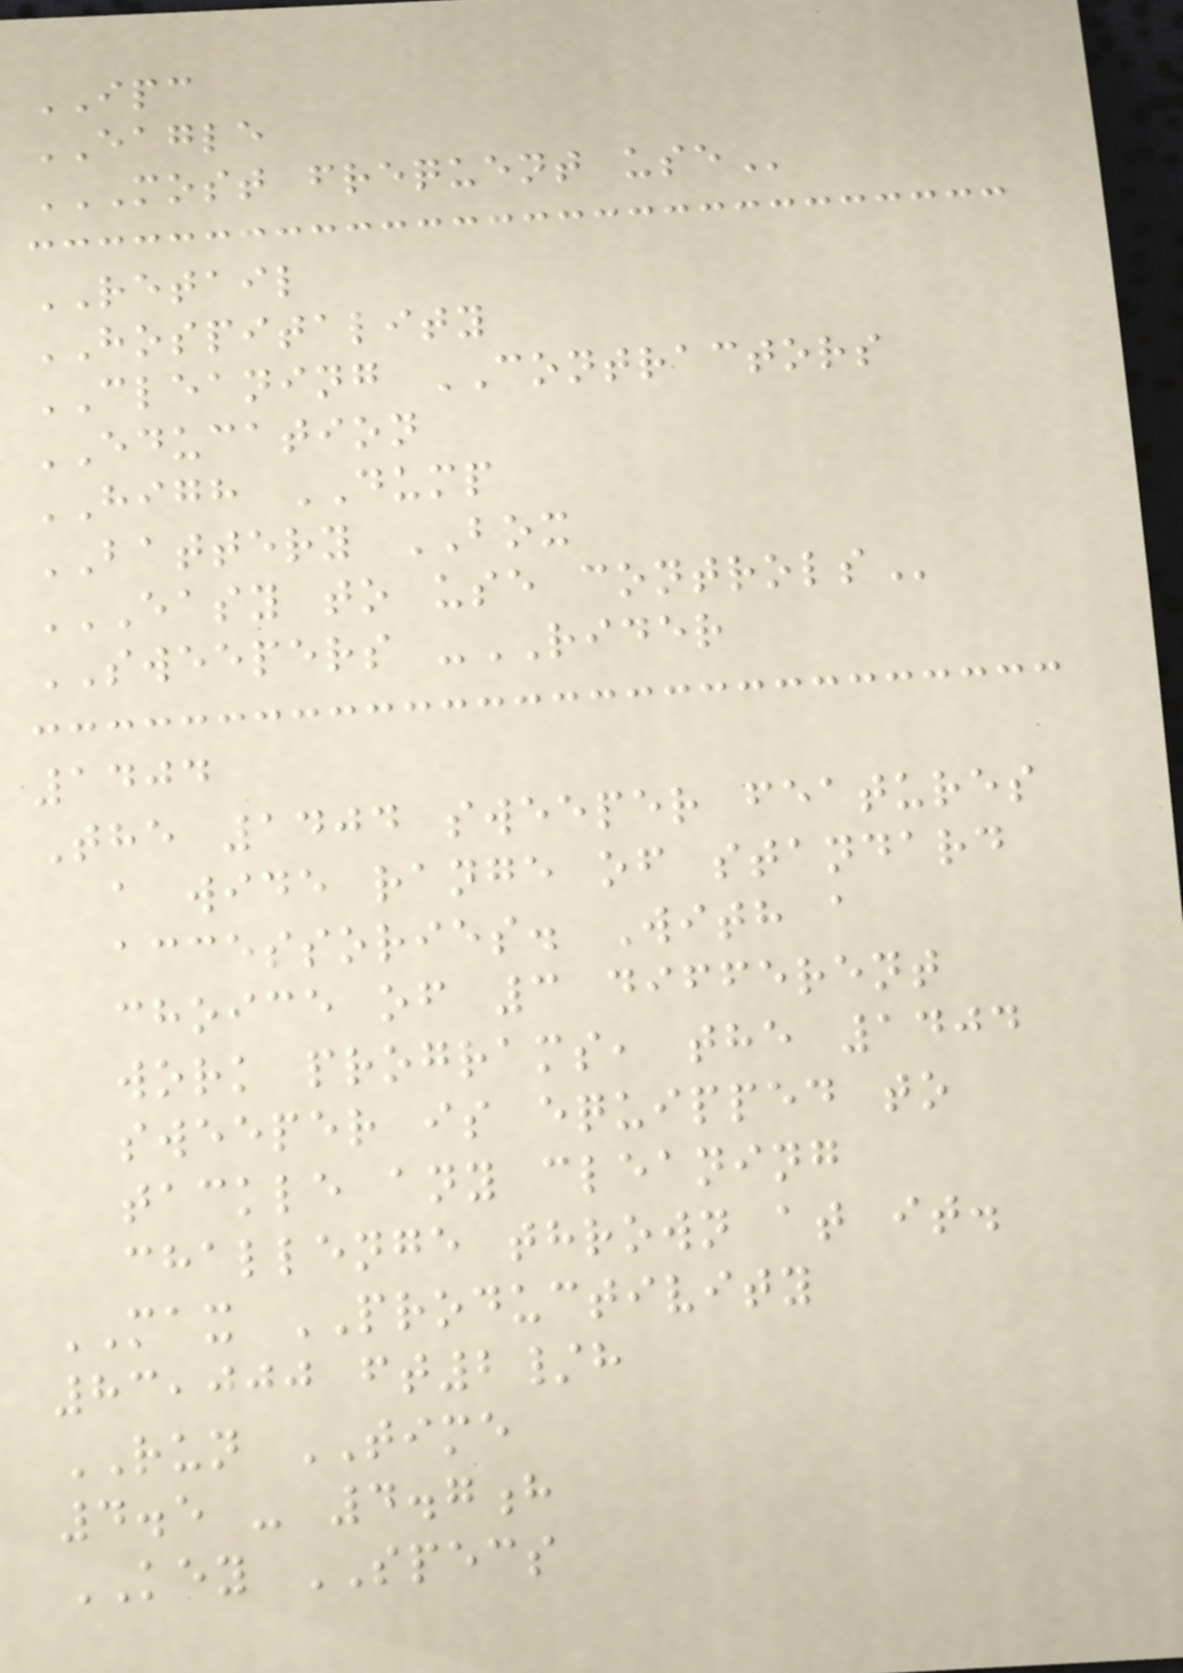IPC
EAGLE
MOST FREQUENT USE
RETAIL
HOSPITALITY
CLEANING CONTRACTORS
EDUCATION
HIGH DUMP
BATTERY BOX
EASY TO USE CONTROLS
SWEEPERS -RIDER
1404
The 1404 sweeper features
a wide range of standard
accessories. With a
choice of 3 different
work programs, the 1404
sweeper is equipped to
tackle any cleaning
challenge thrown at it.
MAX PRODUCTIVITY
83,000 ft2/h
RUN TIME
4.5 - 4.7h
KEY SPECS
